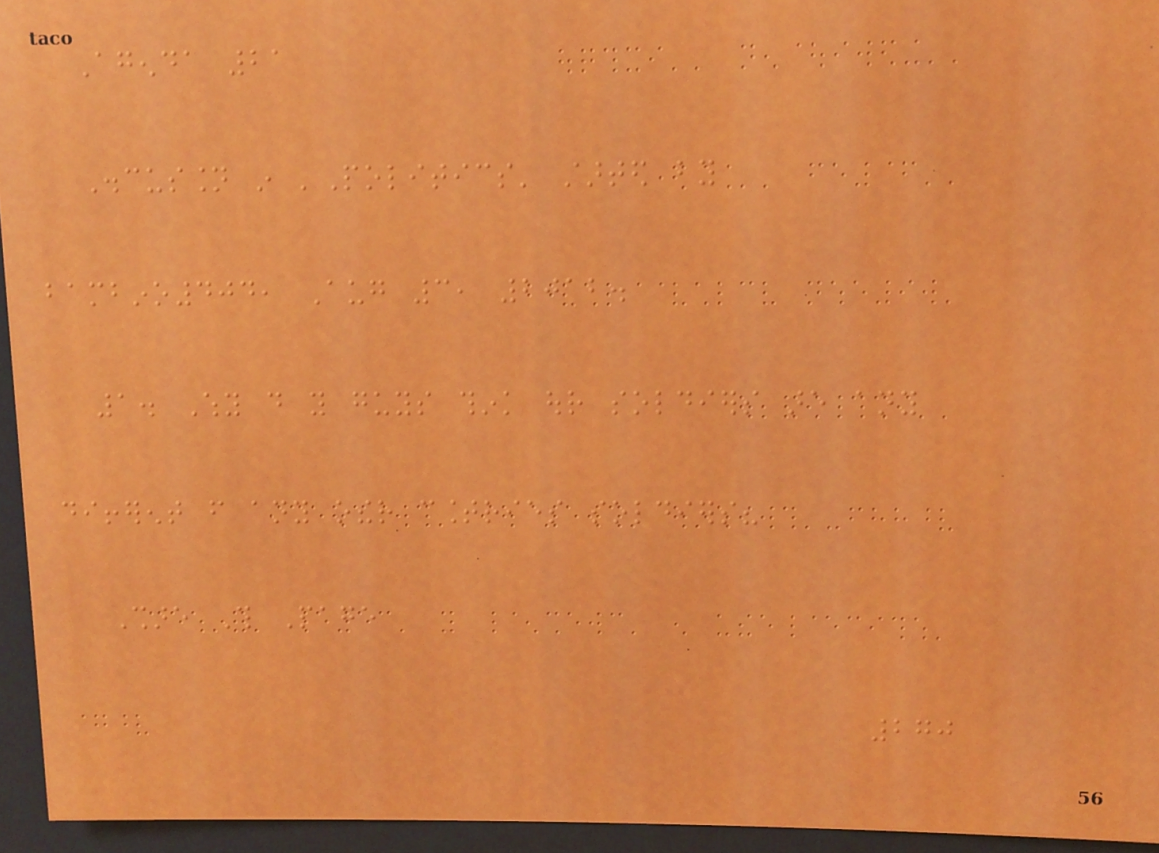Agenda 21
Discussion in 'Politics' started by
bambino404, Aug 3, 2012.
1. Why do you guys think our soldiers are any
different from any other countries soldiers?
Share This Page
270
